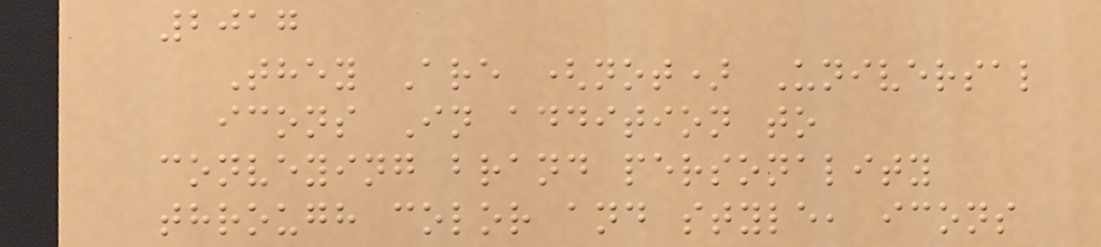2017
They Are (not) Universal
icons In addition to
conveying brand personality
through color and style, icons
